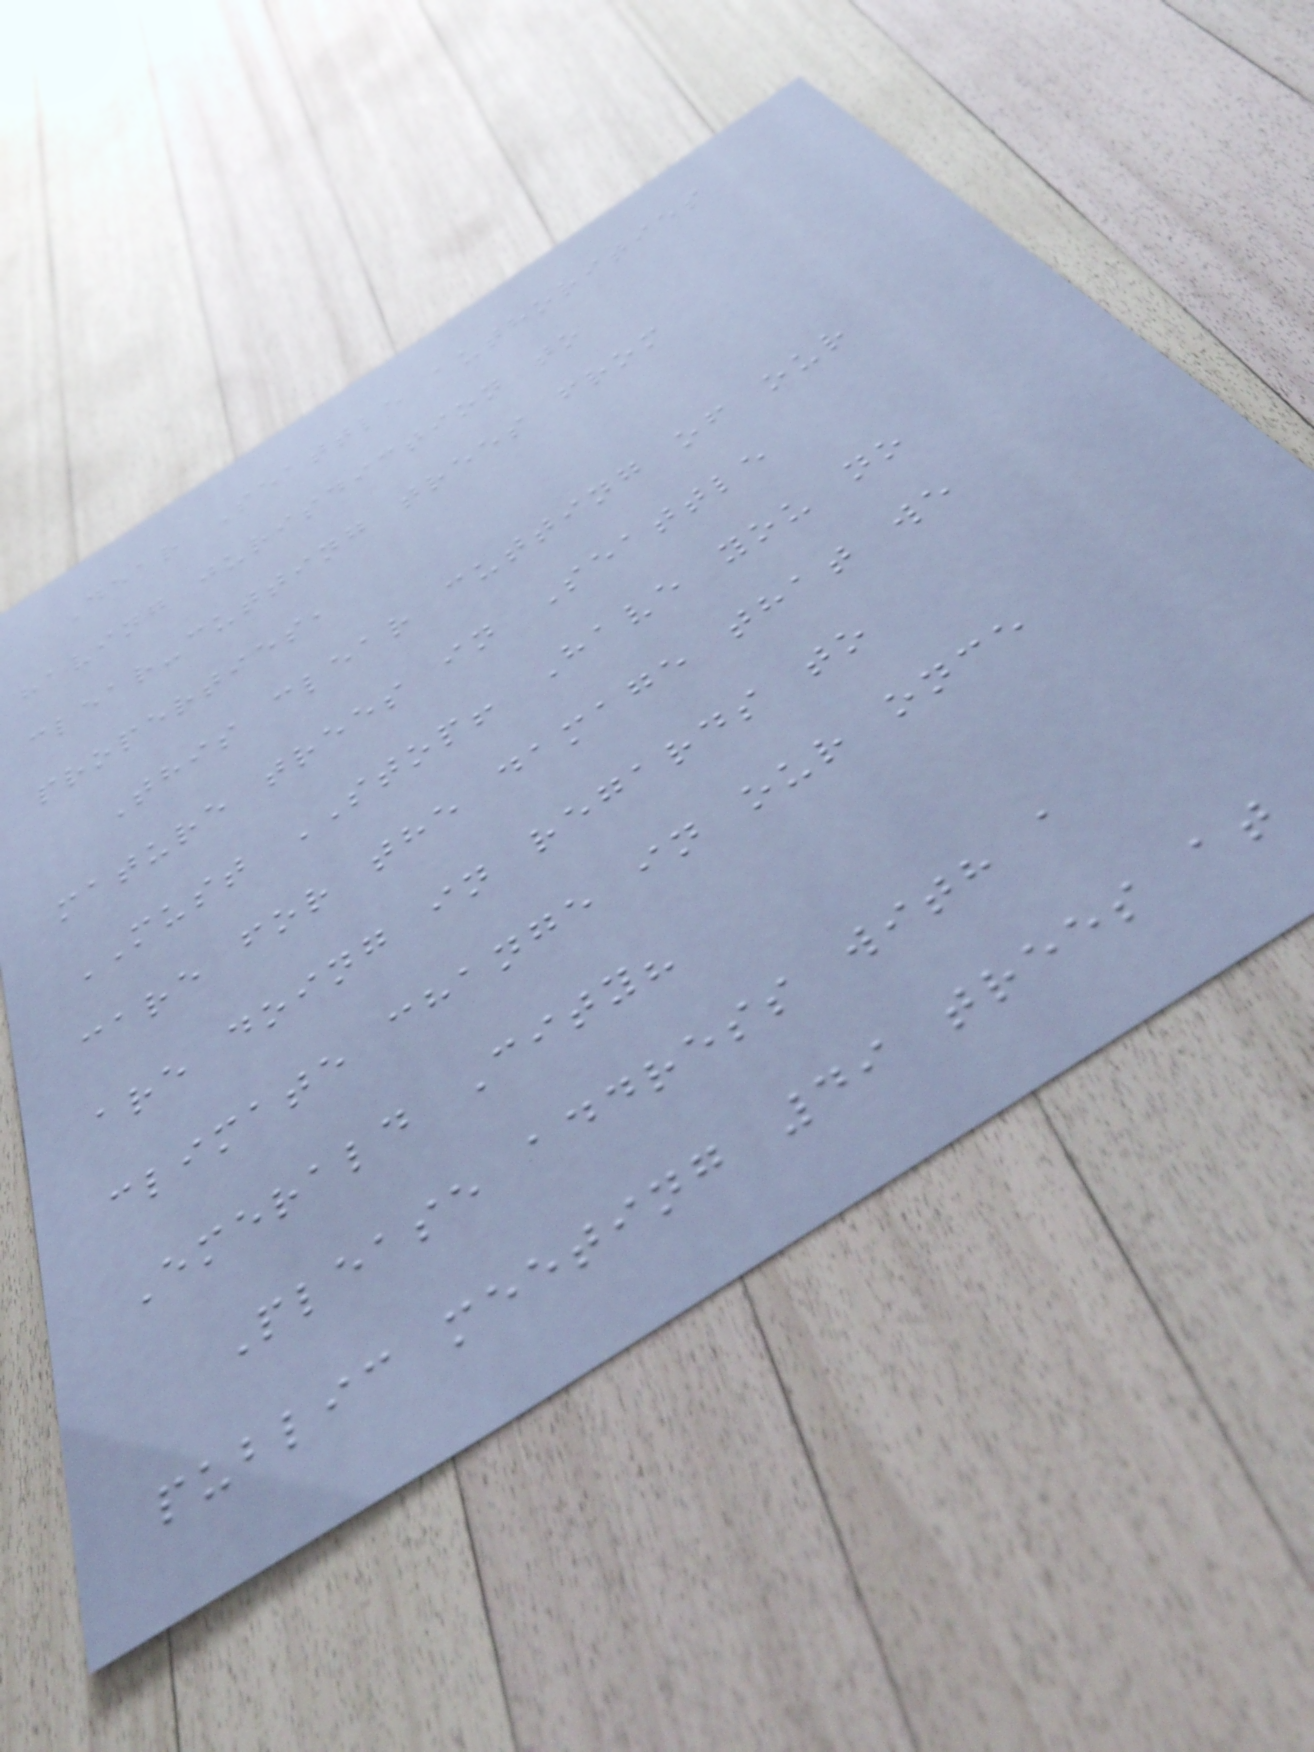Dear Seattle authorities
having jurisdiction to
clear-cutting trees from
properties,
This clear cutting of our
mature trees in Seattle
MUST STOP! Have you no
care for the damage that we
are doing in regards to
climate change in our once
Emerald City?
Please address with a
public meeting 49 trees at
